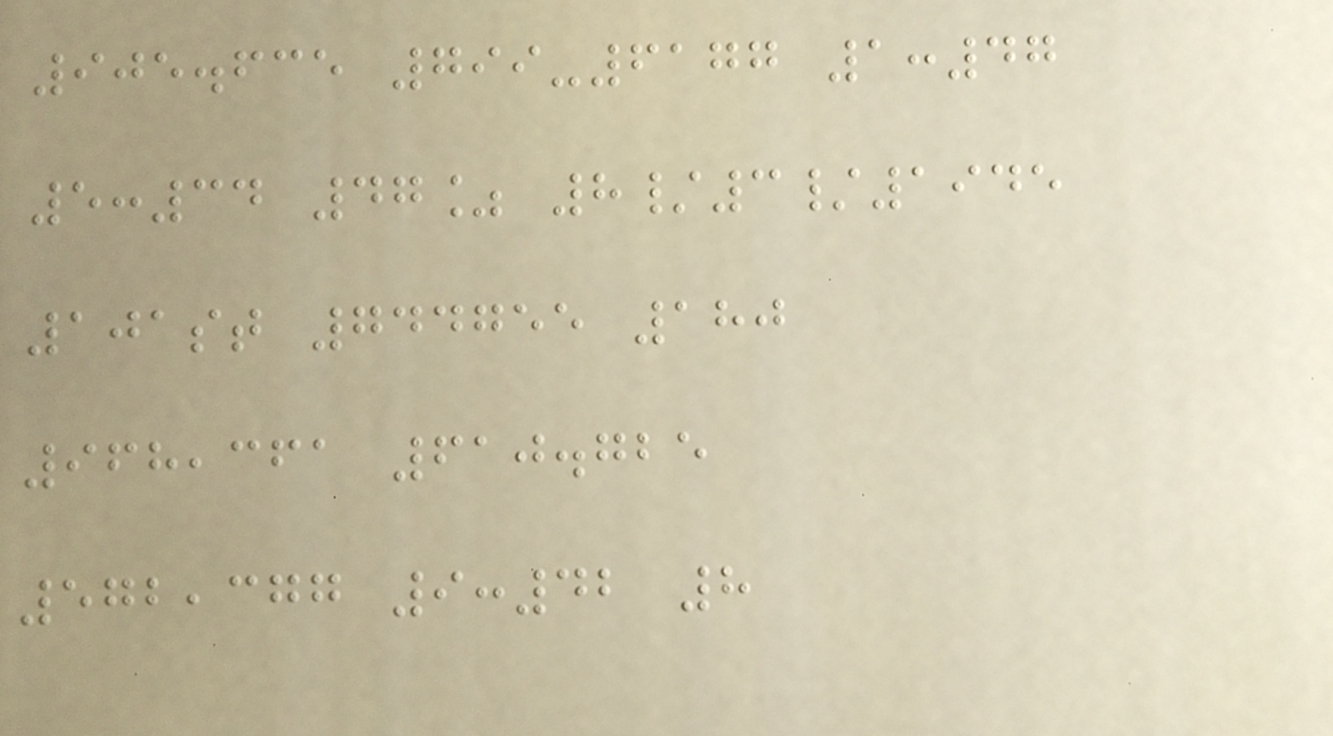905.635 799-6177 1:47
5:34 47% 8/3/1945
101st 744755 180
968,361 610.725
572,377 9:42 8
